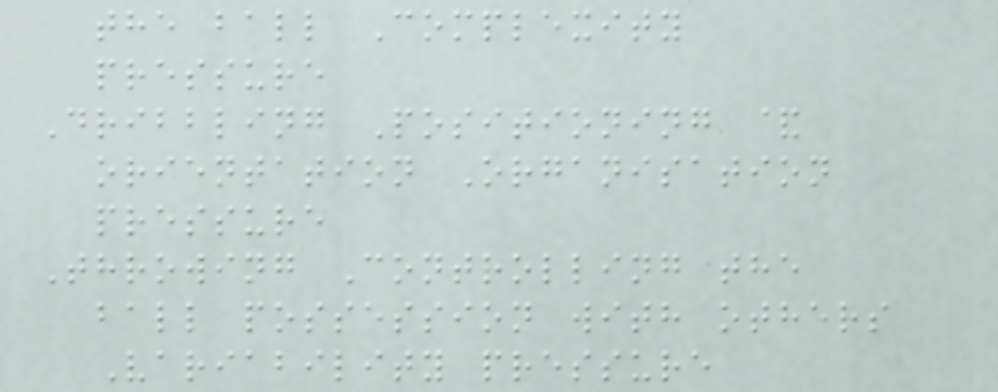the ball Complexity
pressure
Dribbling Positioning &
orientation Organisation
pressure
Throwing Controlling the
ball possession with others
Variability pressure
